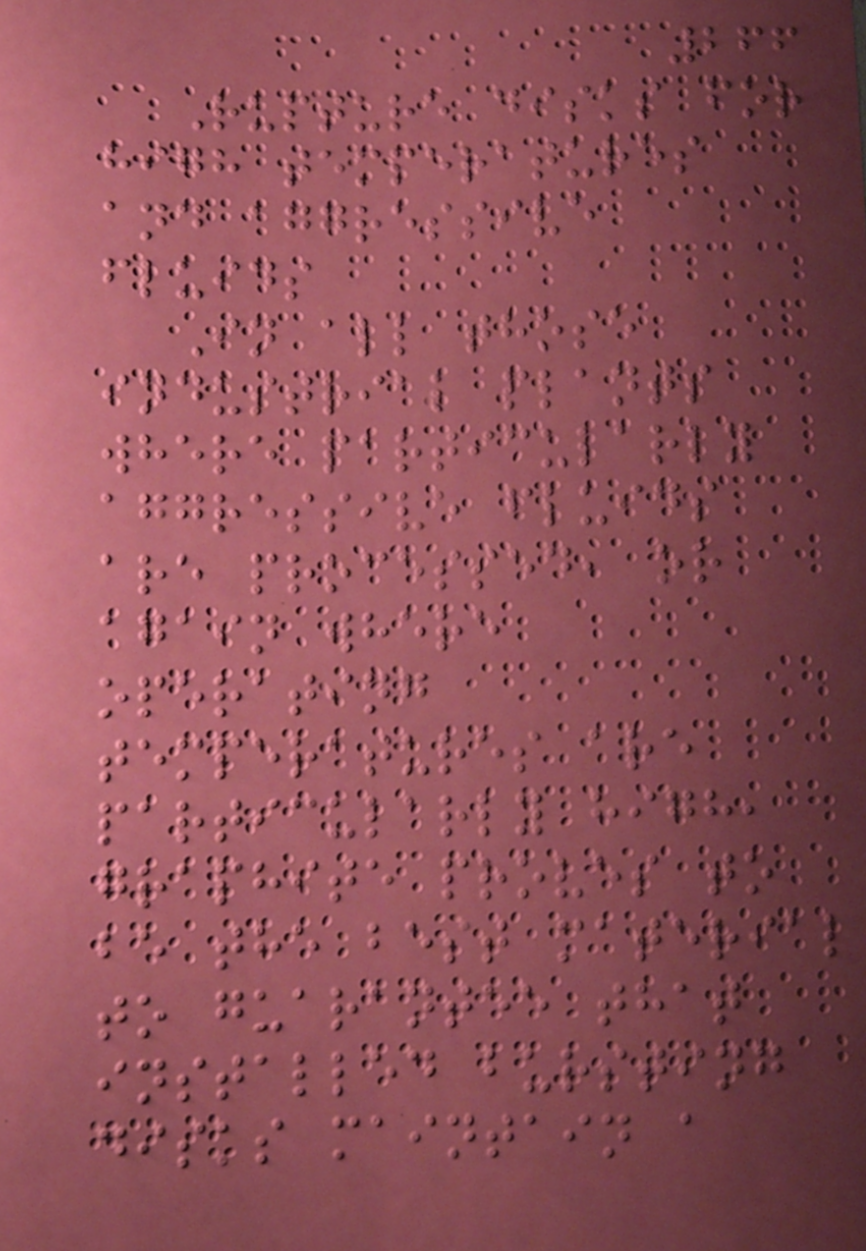266
Rupture disks for
high temperatures
and aggressive
fluids
In all those
industrial plants
where particularly
aggressive fluids
are processed, or
again where
operating
temperatures are
particularly high,
graphite proves to
be the best material
to guarantee that
installed bursting
disks maintain a
